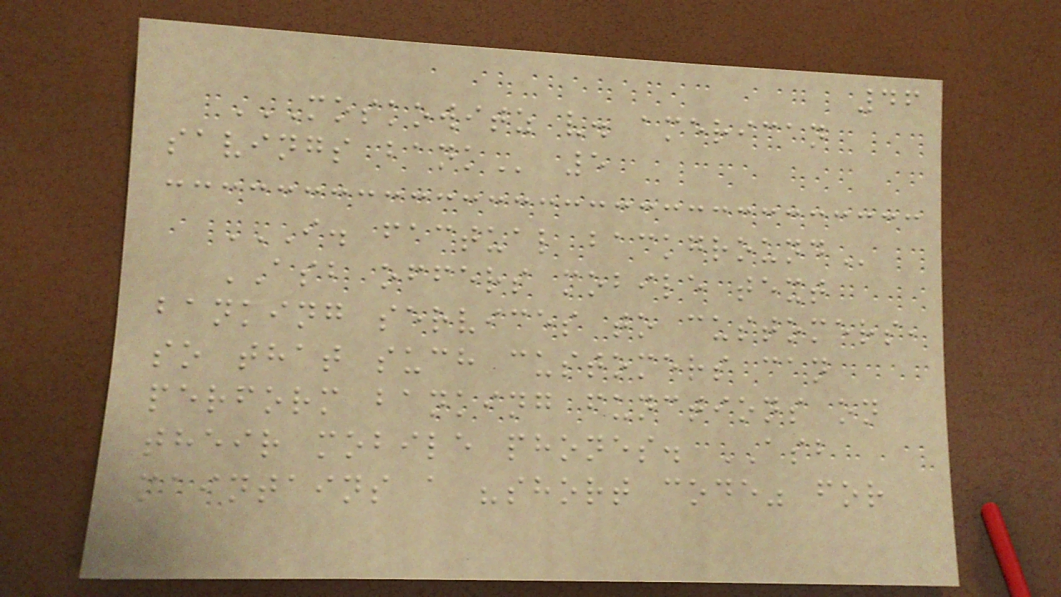46
MOSKOWITZ V. AMERICAN
SAVINGS BANK 5
I. FACTUAL BACKGROUND
ASB offers mobile text
banking services to customers,
so that such customers can
perform banking functions on
their mobile phones. ASB
maintains a "short code" for
